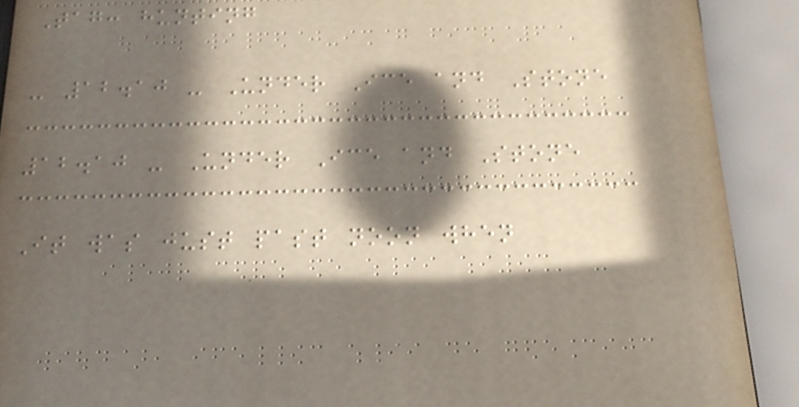Tag: hunting
- 12.10 - Under Ice and Stone
12.10 - Under Ice and Stone
It was just past noon when
